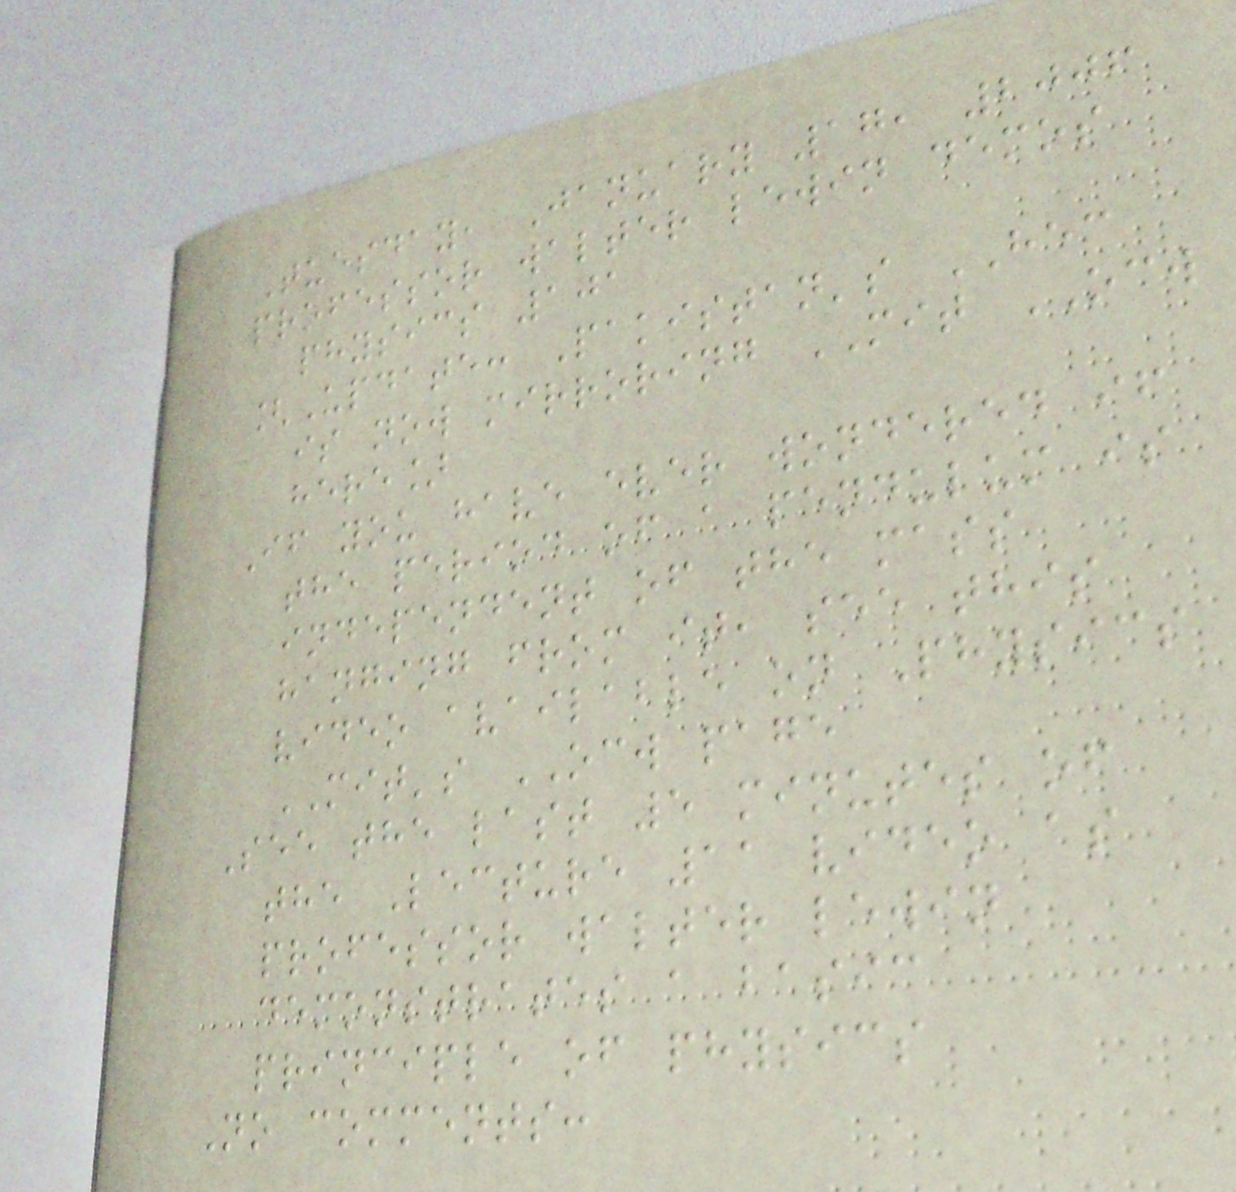Tuesday, January 17, 2006
professor walter lewin demos
physics 101
[Update: Pakistan's HEC
is now mirroring MIT OCW
here]
If you have ever wondered if
the period of a pendulum is
independent of the mass
hanging from it, see this
video available on Physics
MIT's OCW page
See the last 5 minutes of
the Lecture 11 video as
professor walter lewin
demonstrates a basic
principle of physics
No comments:
